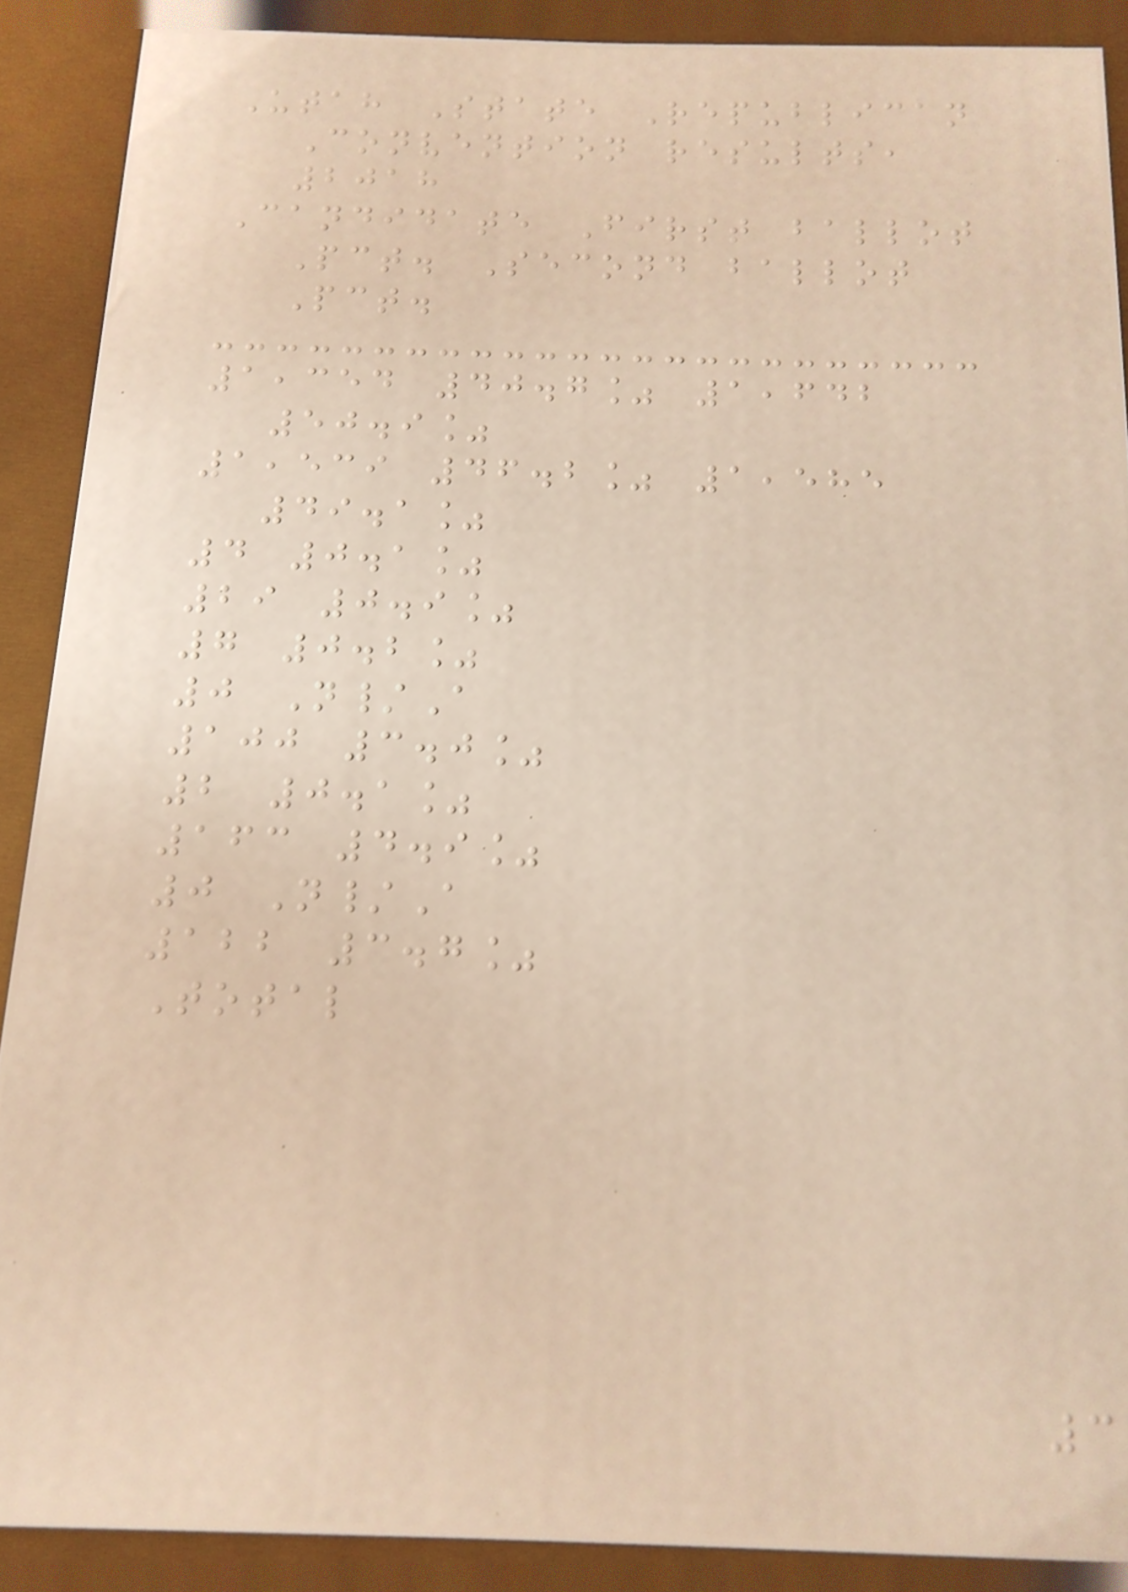Utah State Republican
Convention results,
2018
Candidate First ballot
Pct. Second ballot
Pct.
1,354 40.7% 1,642
50.9%
1,539 46.2% 1,585
49.1%
4 0.1%
29 0.9%
7 0.2%
0 N/A
100 3.0%
2 0.1%
163 4.9%
0 N/A
122 3.7%
Total
3
